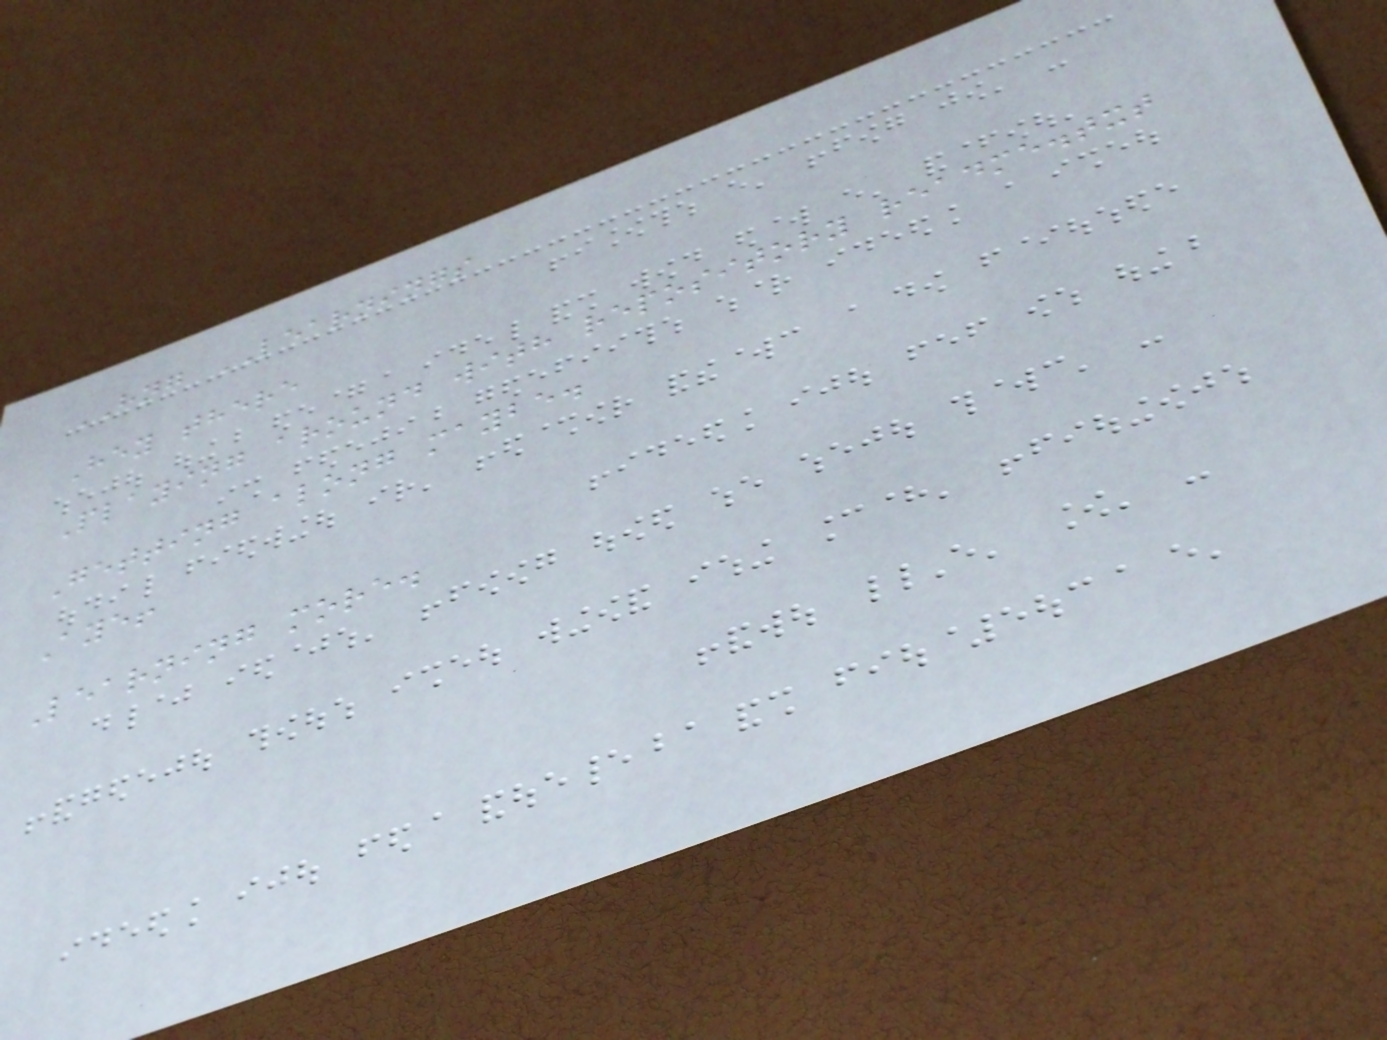HNG LEARNINGS
Hey there
Playing around with repository readme.txt
Getting along maybe.
Aye!
Learning more.
